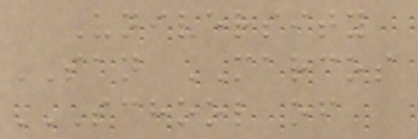University
SAN MARCOS
SCHOOL OF
